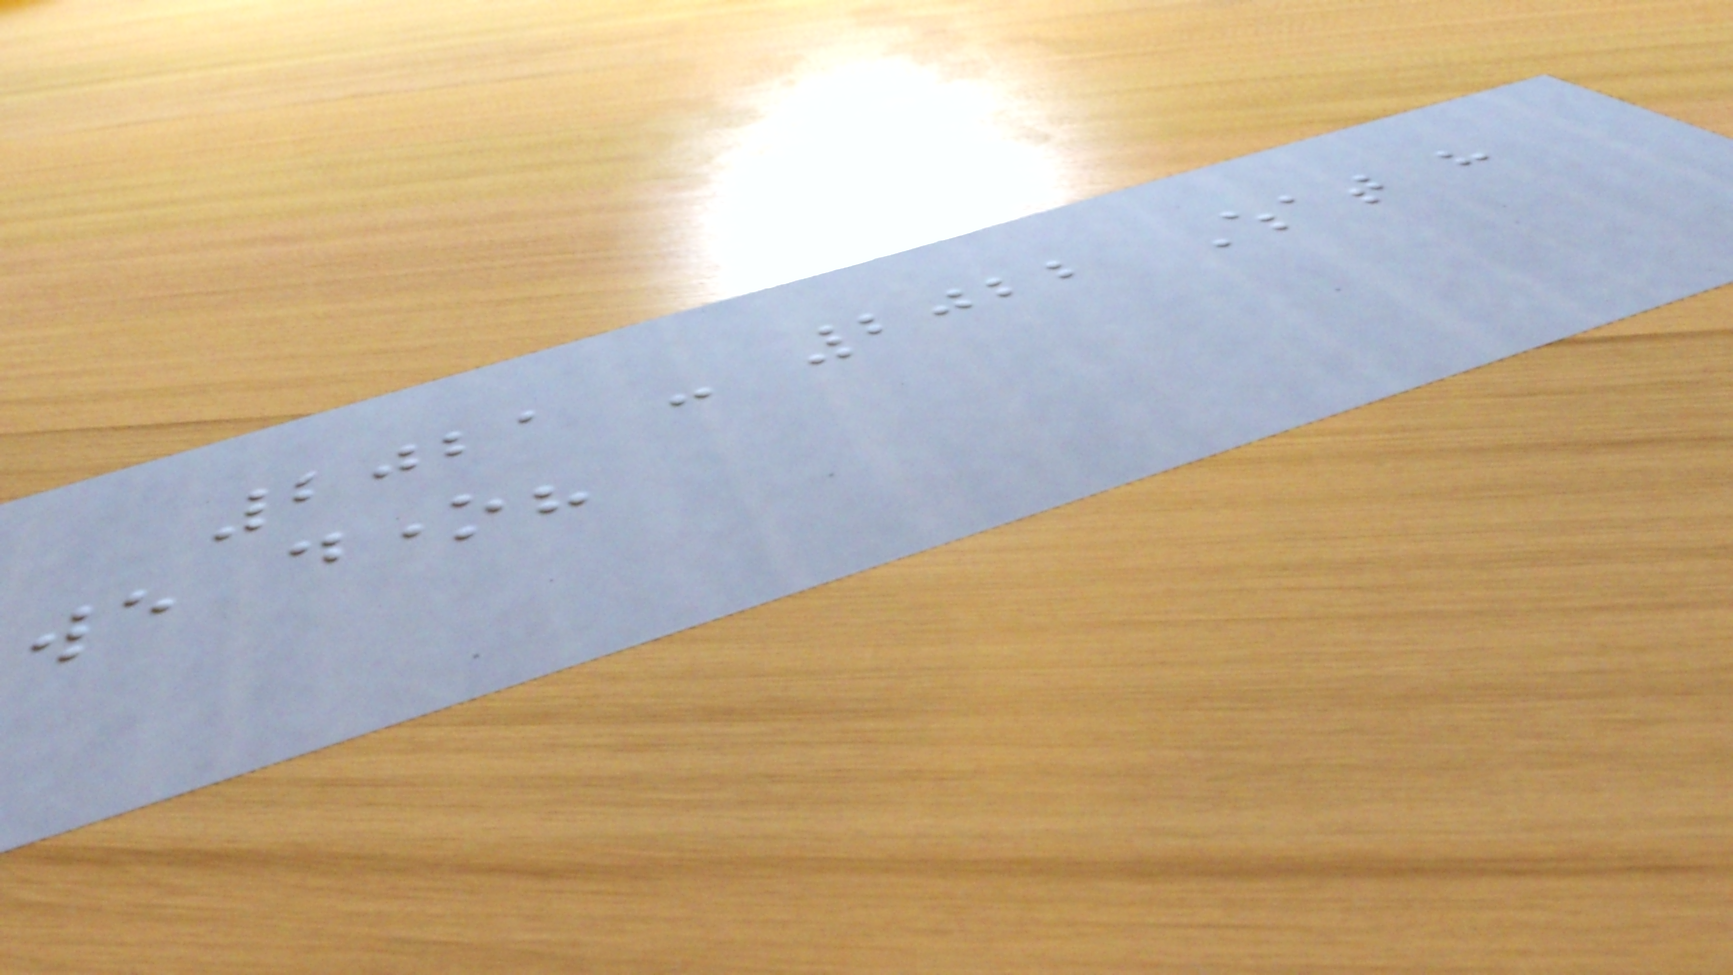2021 - 2022 What have
we done?
